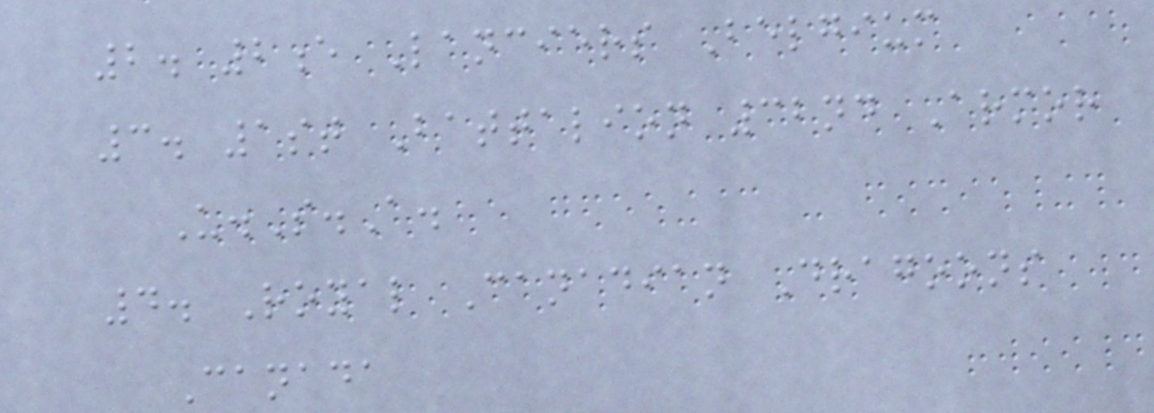2. 2e Lanciers Belgium
3. 1st Battalion 32nd Armor
U.S.A.
4. Royal Canadian Dragoons
Canada
